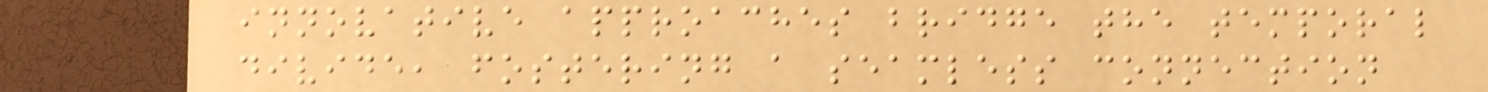innovative approaches bridge the temporal
divide, fostering a seamless connection
